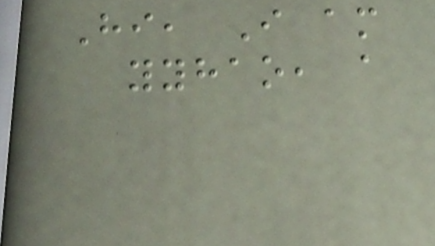Hi, I am
yyhao, a
